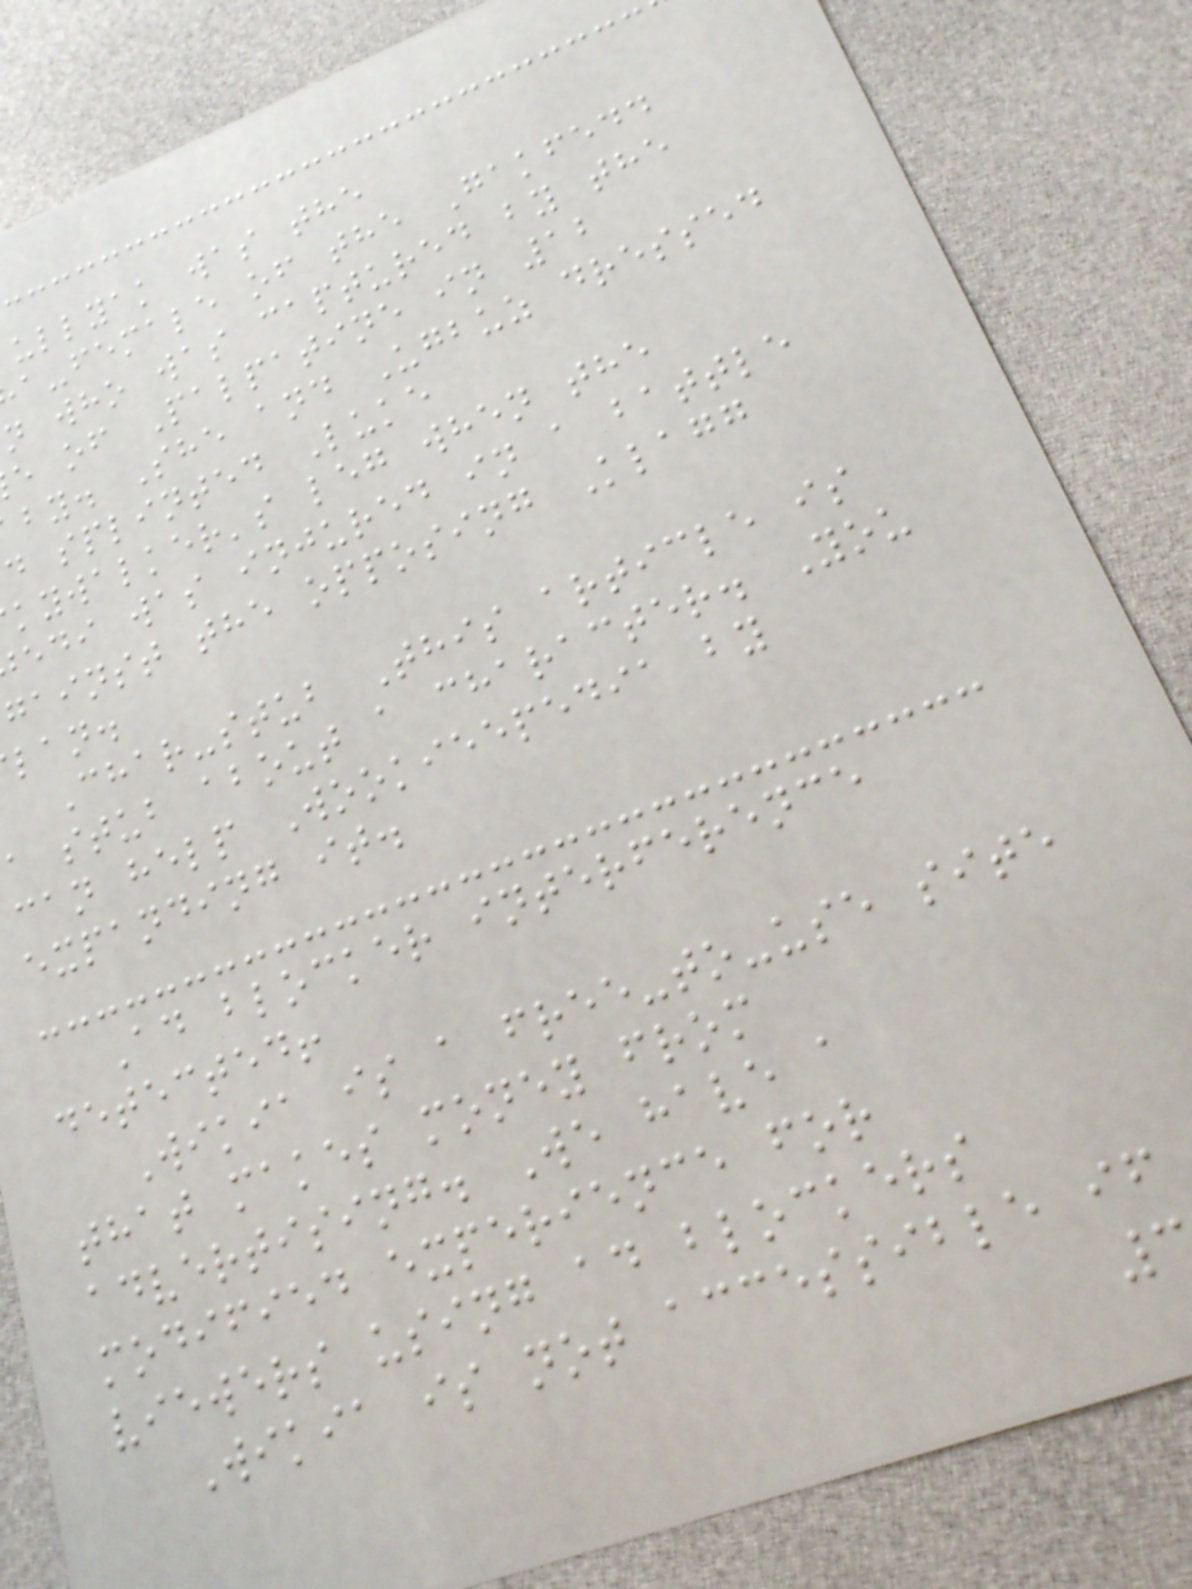ullyak was the
a-female of the Gakfedd
n who was captured by the
e of Palpatine in 12
by. She and Ugbuz dressed
d splinted Luke
kywalker's leg when the
edi was injured in a battle
gainst the opposing Klagg
lan.
Char-stub This article is
a stub about a character. You
can help Wookieepedia by
expanding it.
Ad blocker interference
detected!
Wikia is a free-to-use site
that makes money from
advertising. We have a
modified experience for
viewers using ad blockers
Wikia is not accessible if
